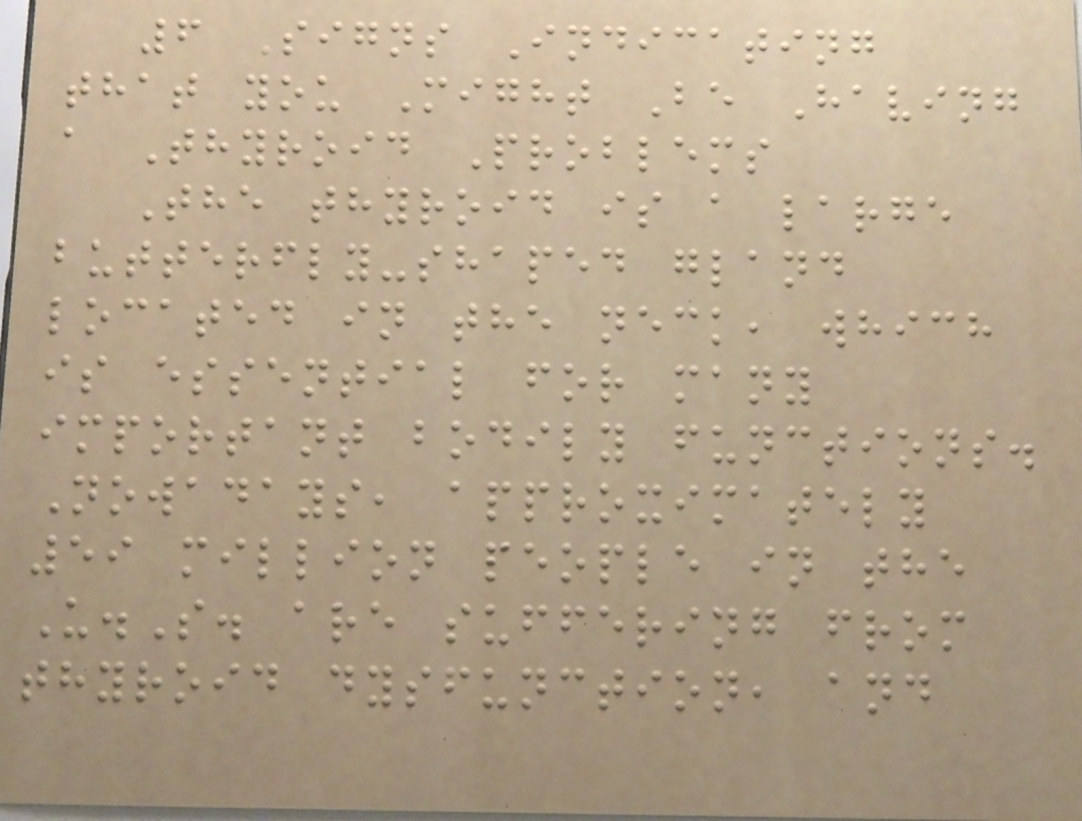6 Signs Indicating
that you Might Be Having
a Thyroid Problems
The thyroid is a large
butterfly-shaped gland
located in the neck, which
is essential for many
important bodily functions.
Nowadays, approximately
59 million people in the
U.S. are suffering from
thyroid dysfunction, and
